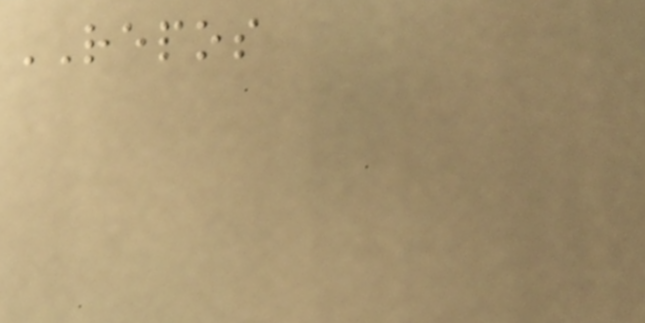REPOS
